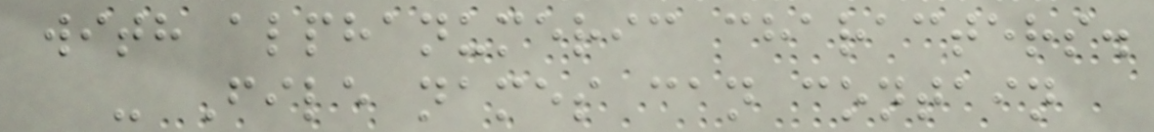with alphanumeric characters.
- File names can contain
